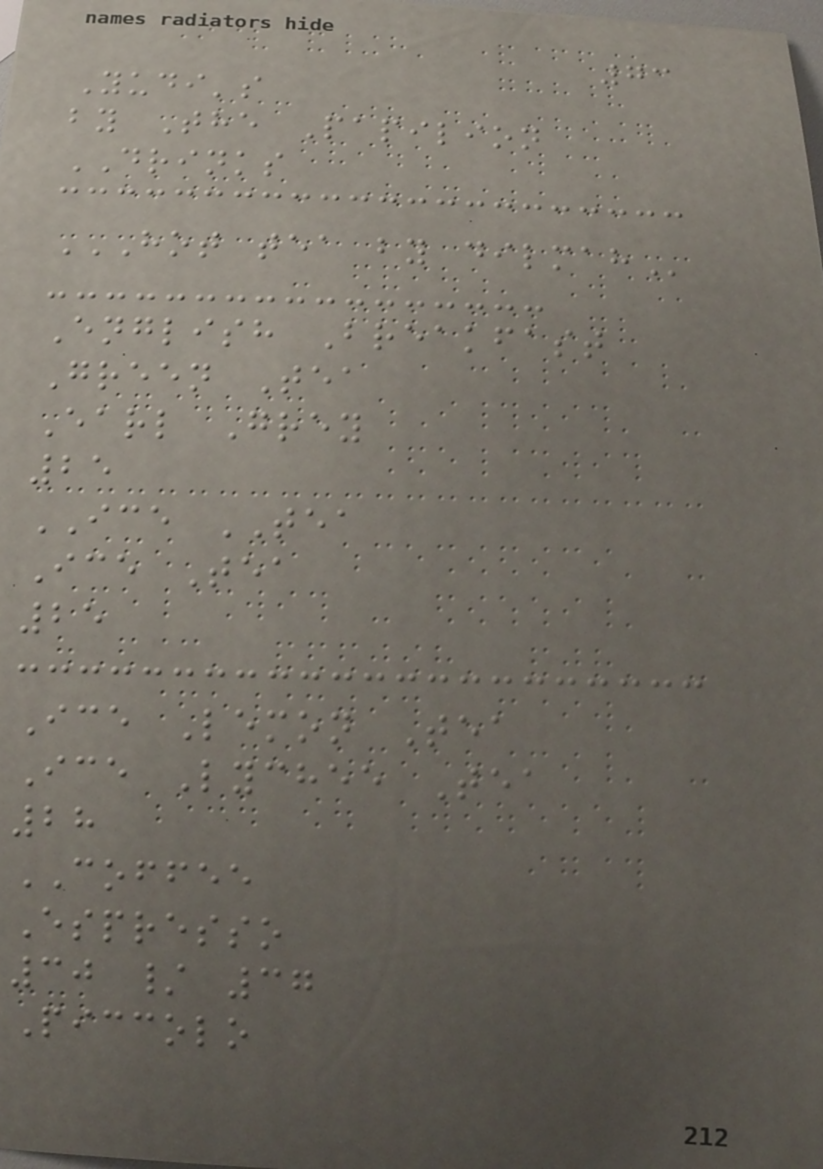73
Yudi's
by The Papilion
DRINKS
HOT TEA BY DILMAH
English Breakfast
Green Tea
Earl Grey
25
ICE TEA
Ice Tea
25
Ice Lemon Tea
Ice Lychee Tea
28
COFFEE
Espresso
30 / 37
Piccolo
